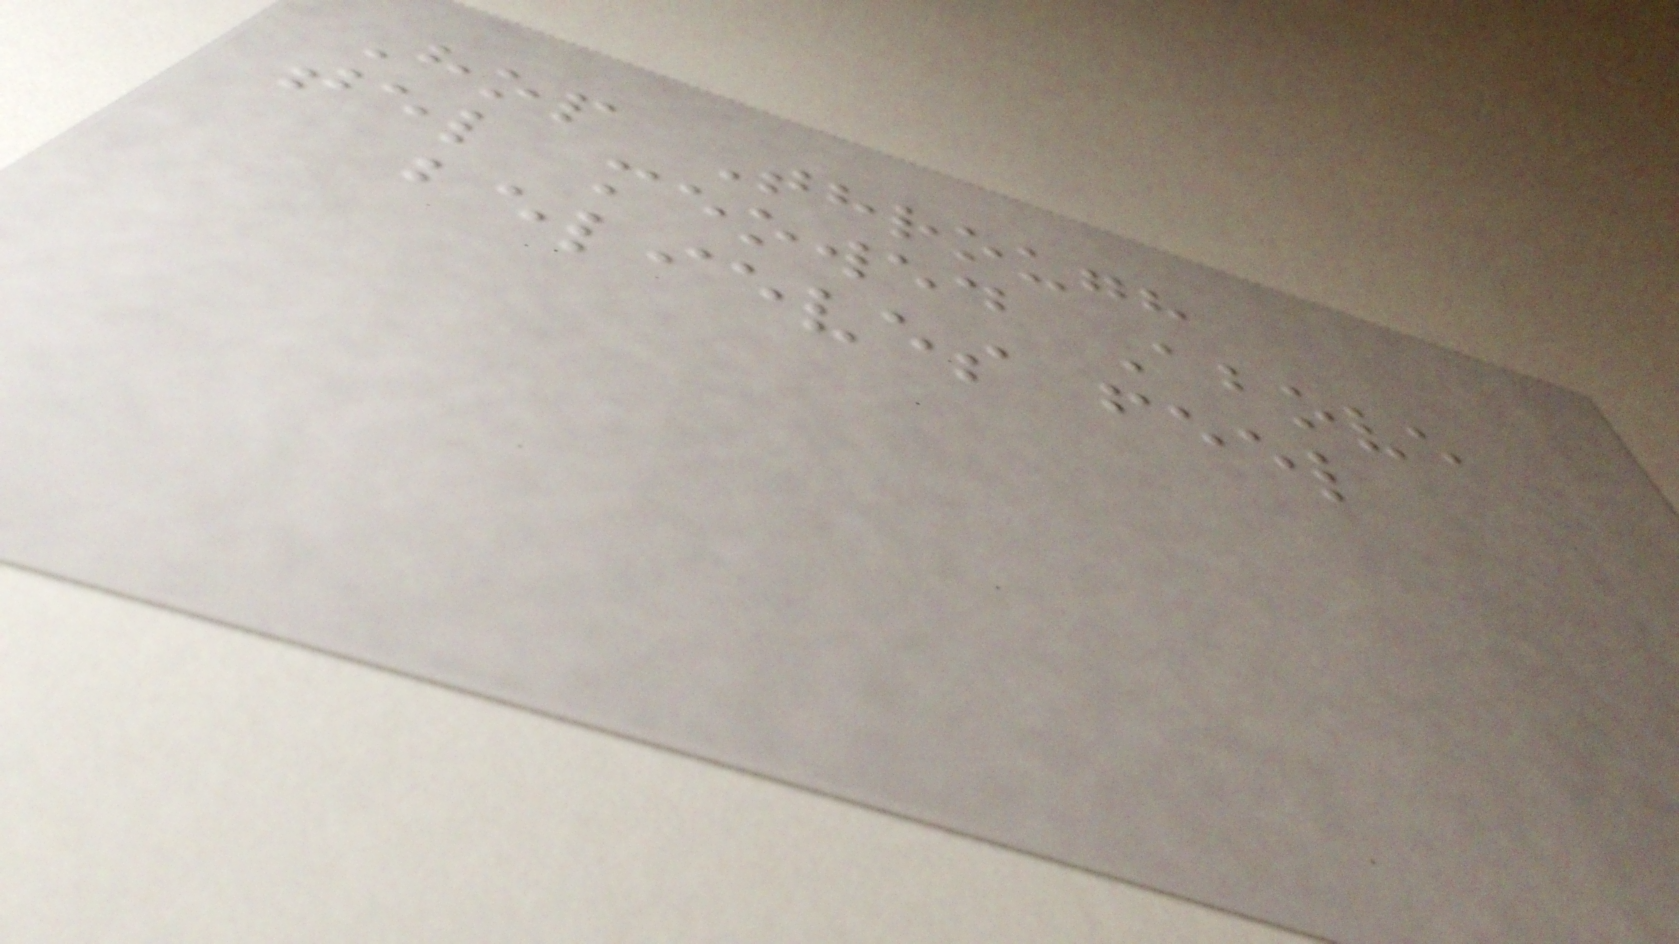Hop Through
tel meowed Above
believes feel
